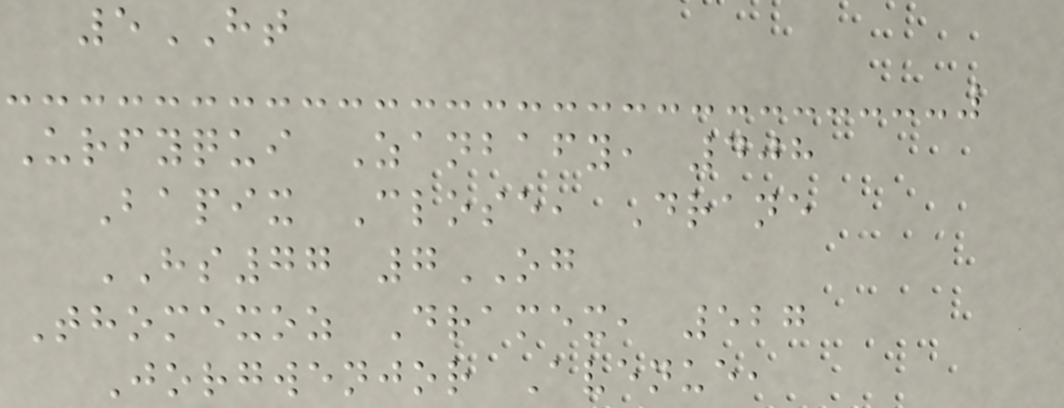5HT
Urfyqui Zanbafy, 408
Bapix Close, Drane
HS77 7OG
Thomexoz Dramex, 527
Jorgwenjor Avenue,
